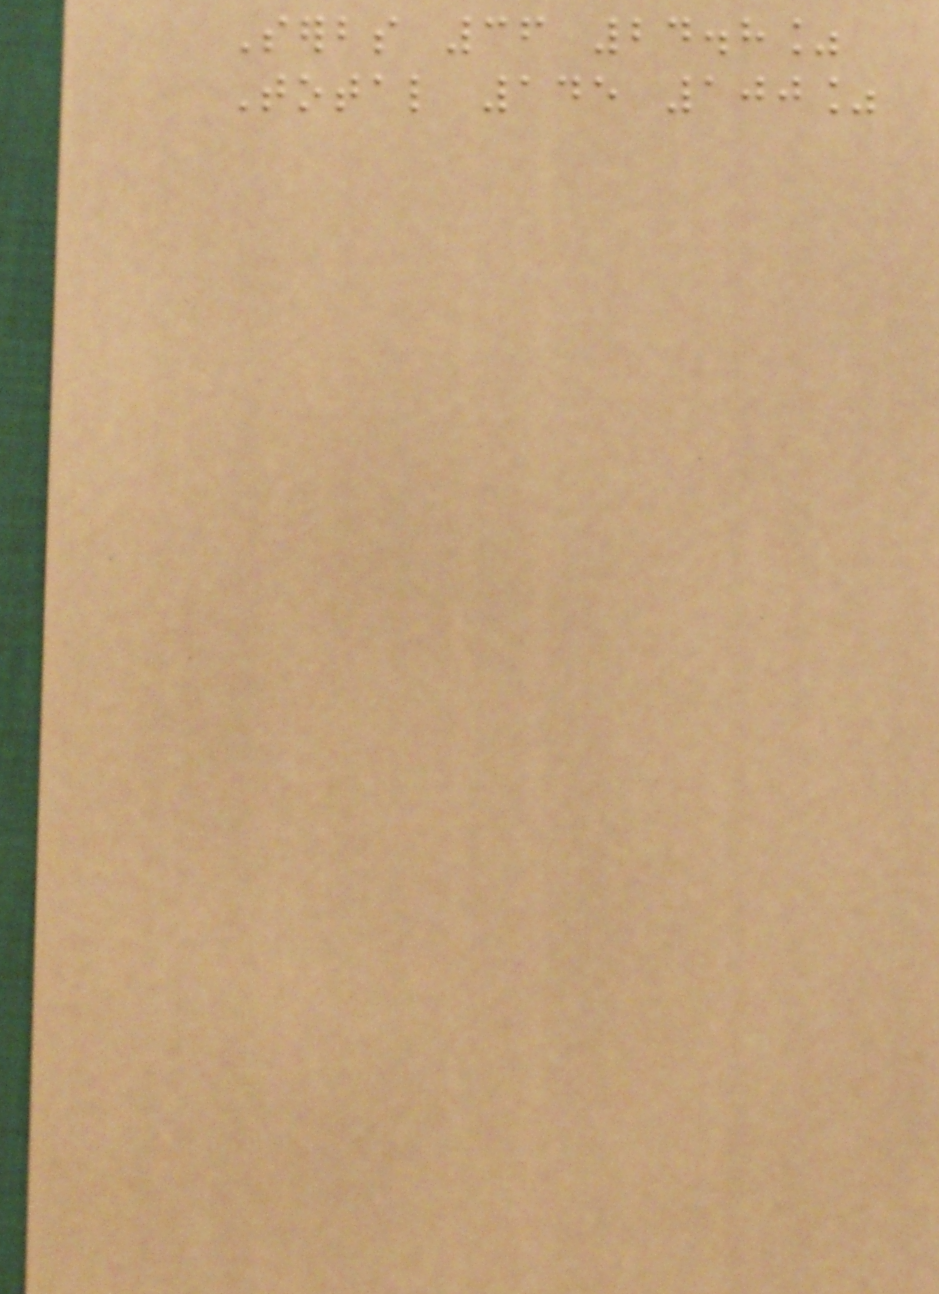Serbs 36 24.8%
Total 145 100%
